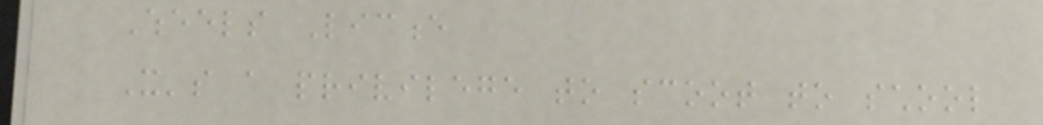Wheels Licence
It's a privilege to scoot to school
